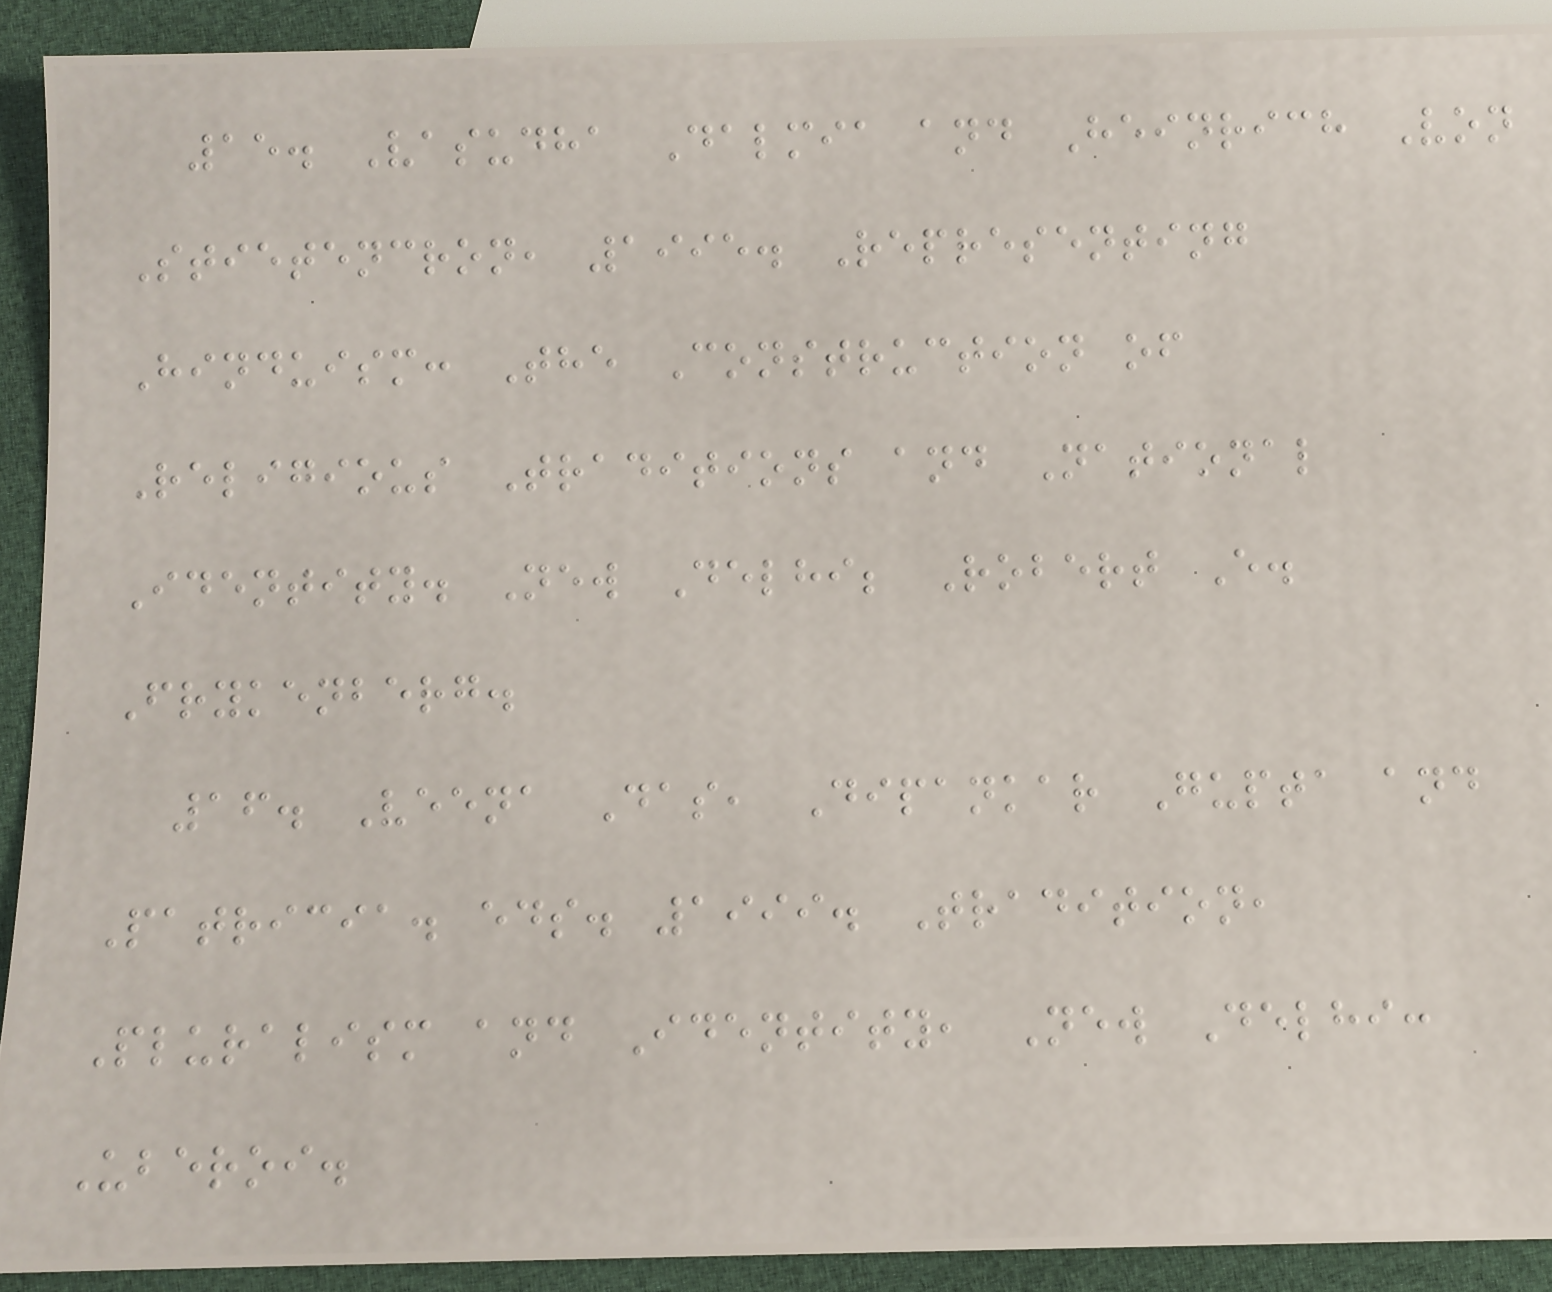15. Vasudha Dalmia and Heinrich Von
Stietencron, 1995. Representing
Hinduism: The Construction of
Religious Traditions and National
Identity. New Delhi; Robert E.
Frykenberg.
16. Veena Das, Dipankar Gupta and
Patricia. eds. 1999. Tradition,
Pluralism and Identity, New Delhi:
Uberoi.
